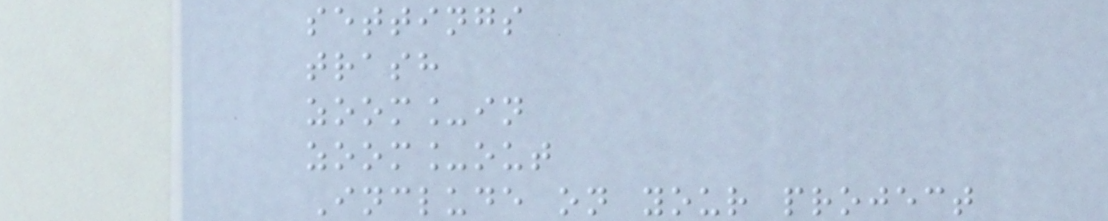settings
trash
zoom_in
zoom_out
Include on your project
